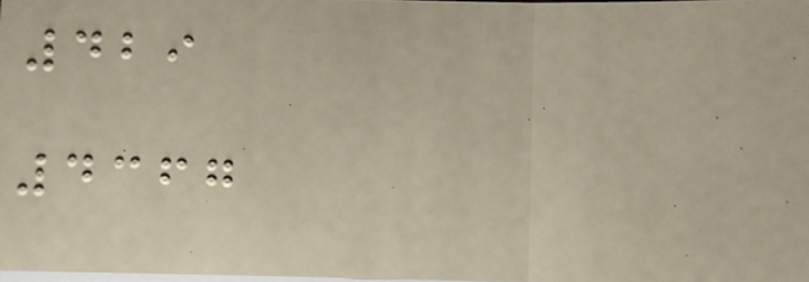429
4367
